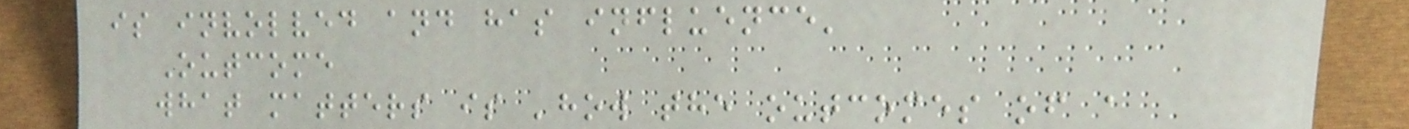is involved and has influence'
Outcome
what matters is 'how the outcomes of a
